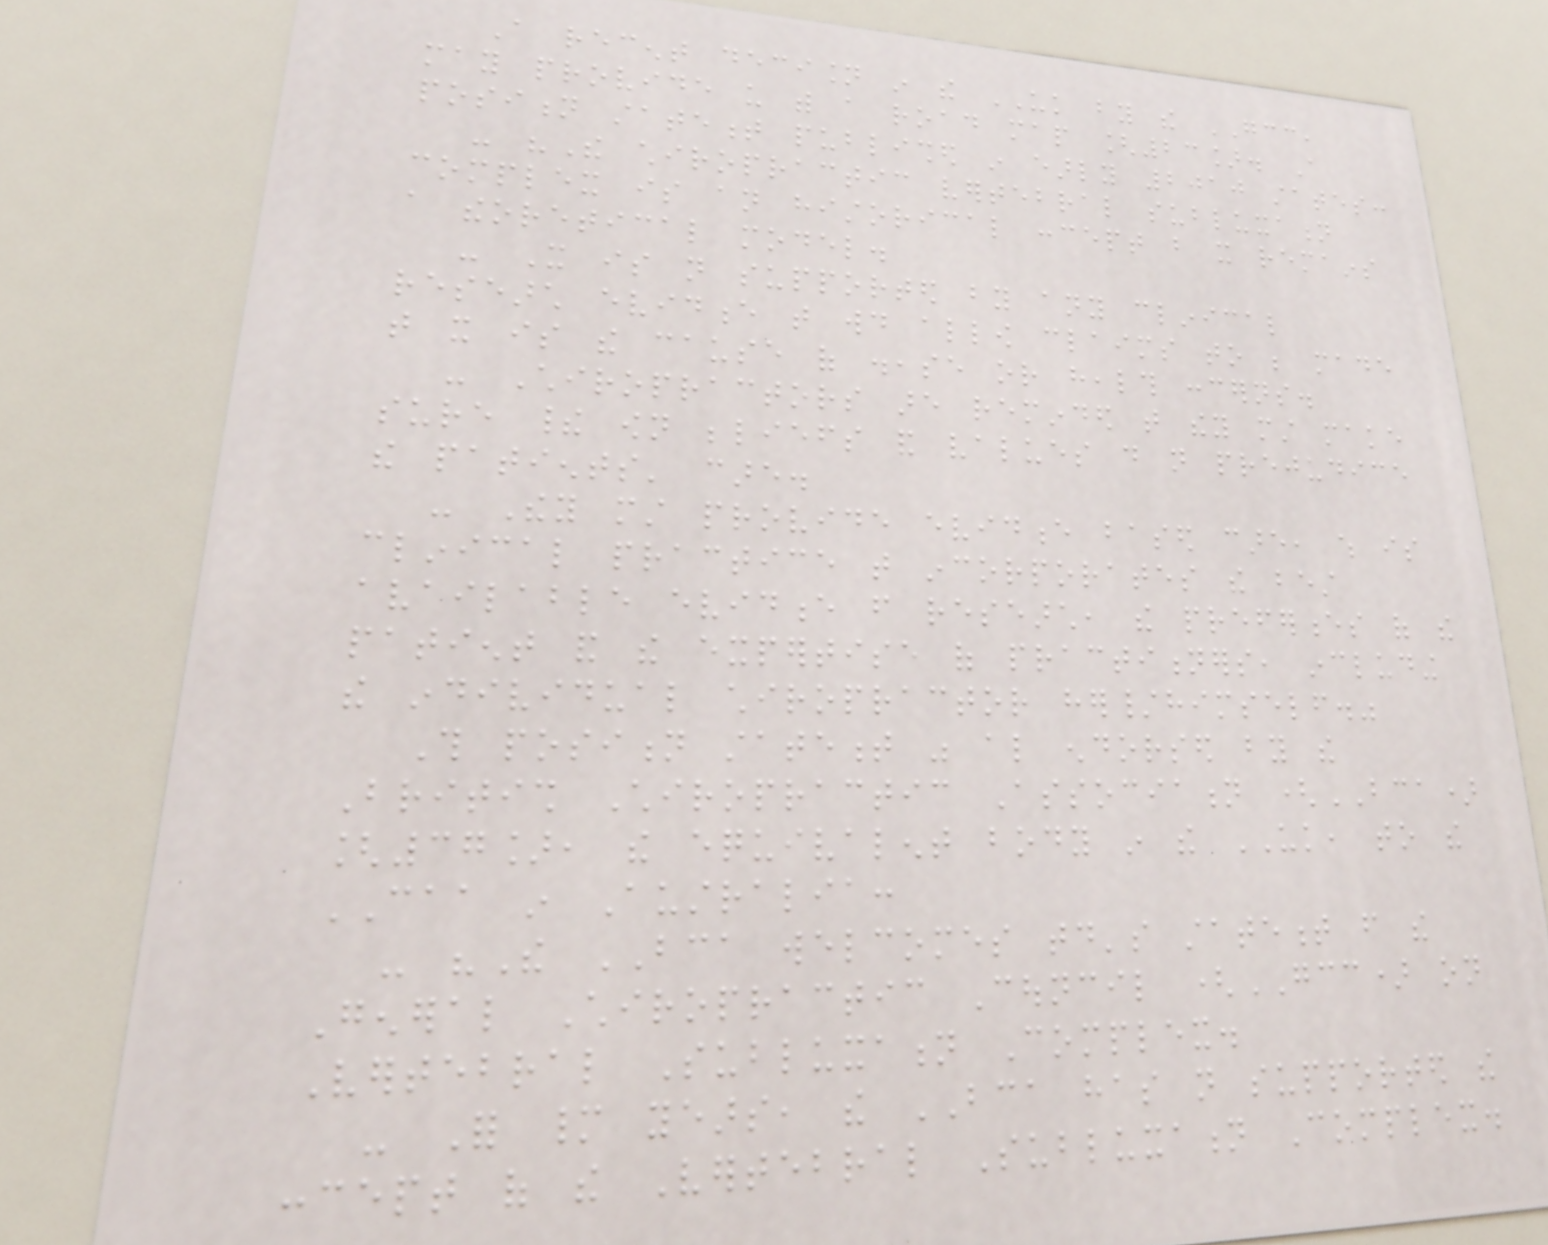A recent decision in the UK by the GCC,
may provide us with a road map [23]. A
position statement published in early 2010 states:
- "The chiropractic vertebral subluxation
complex is an historical concept but it remains
a theoretical model.
- It is not supported by any clinical
research evidence that would allow claims to be made
that it is the cause of disease or health concerns.
- Chiropractors are reminded that they must make
sure their own beliefs and values do not prejudice
the patients' care.
- They must provide evidence based care, which is
clinical practice that incorporates the best
available evidence from research, the preferences of the
patient and the expertise of practitioners, including
the individual chiropractor her/himself."
This position statement was also endorsed by the
British Chiropractic Association (BCA)
[37], the equivalent body in the UK, to the
CAA in Australia:
- "The BCA welcomes today's statement from the
General Chiropractic Council (GCC) on
Vertebral Subluxation Complex.
- For many years, the BCA has not supported the
concept of the Vertebral Subluxation Complex.
